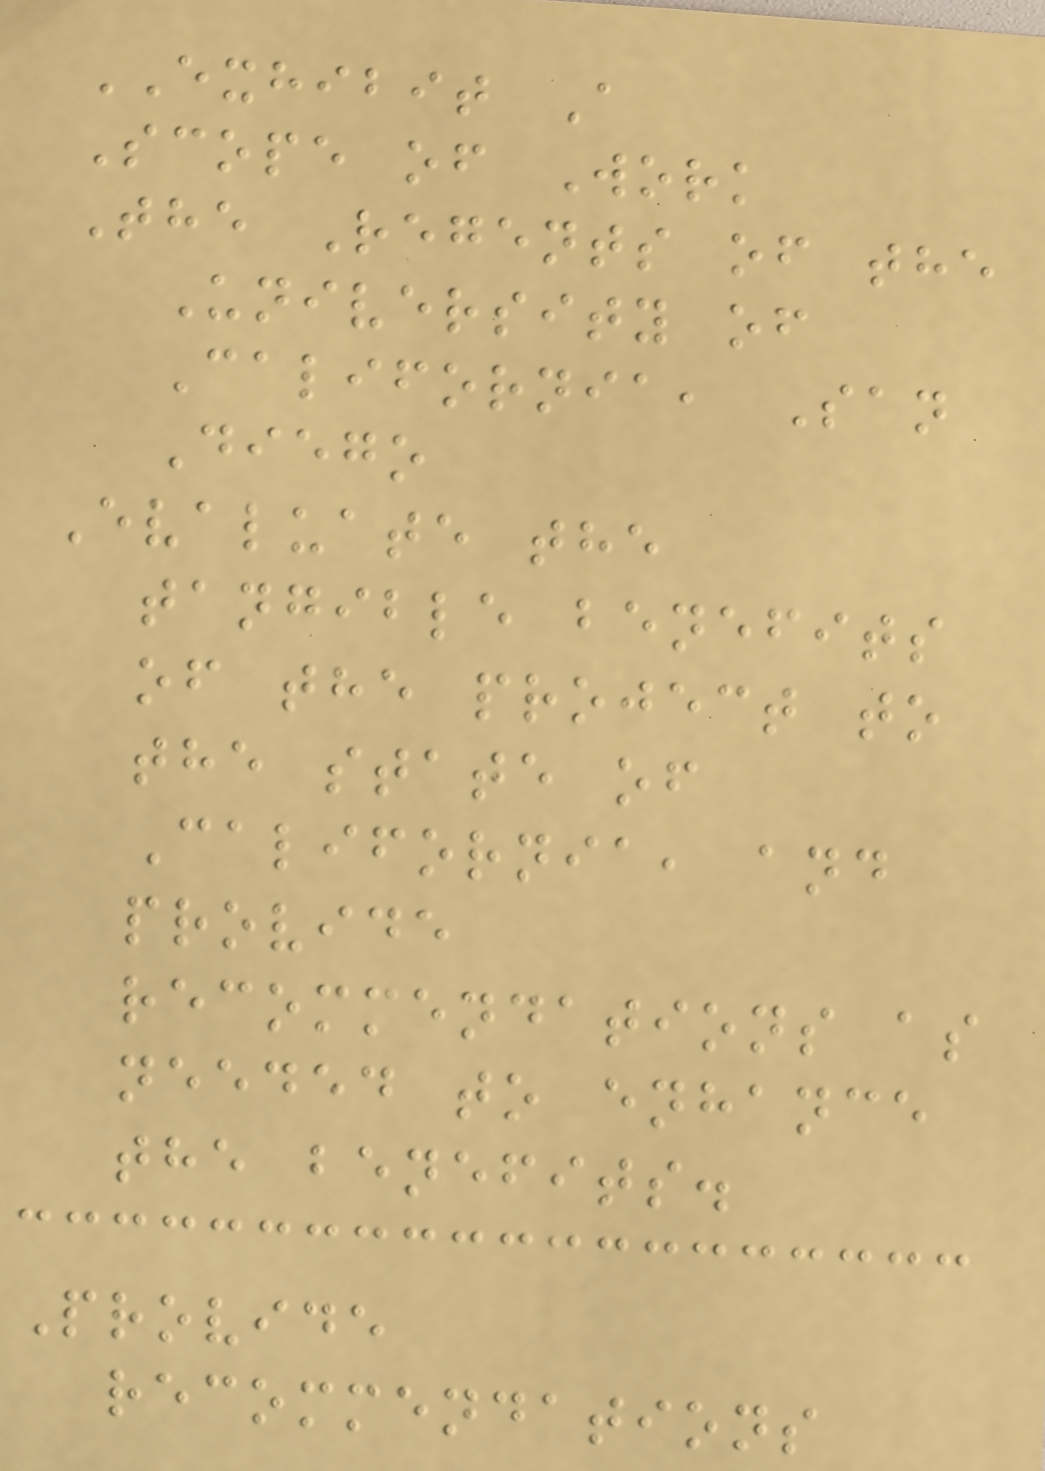EXHIBIT A
Scope of Work
The Regents of the
University of
California, San
Diego
Evaluate the
tangible benefits
of the project to
the state of
California, and
provide
recommendations as
needed to enhance
the benefits.
Provide
recommendations
